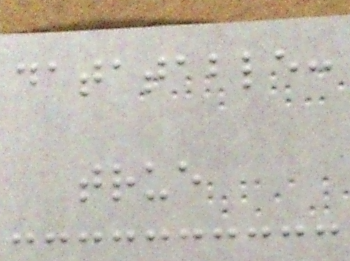datatable:
true
